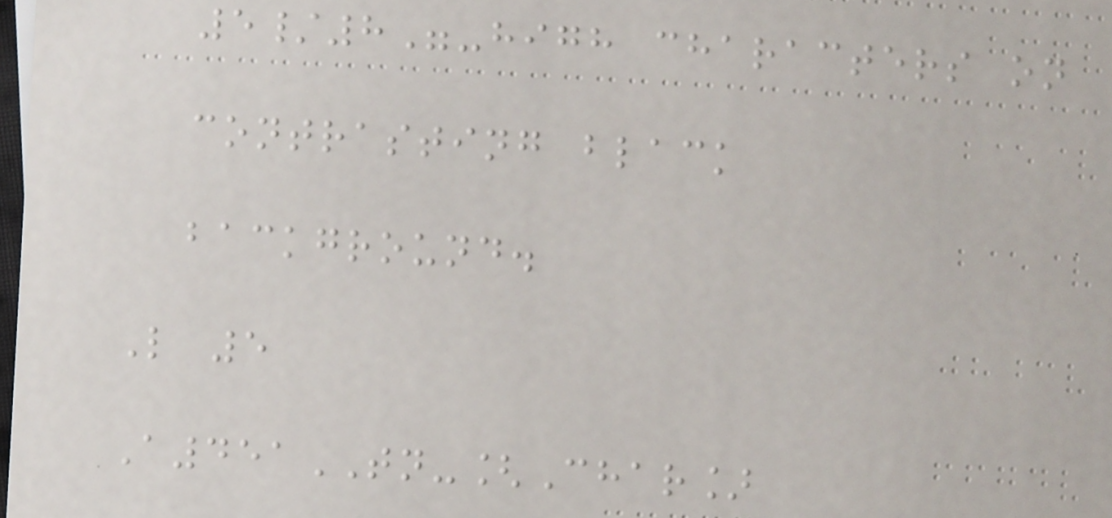5/8"-high characters on
contrasting black
background.
L 5
A451TN-[Char]
